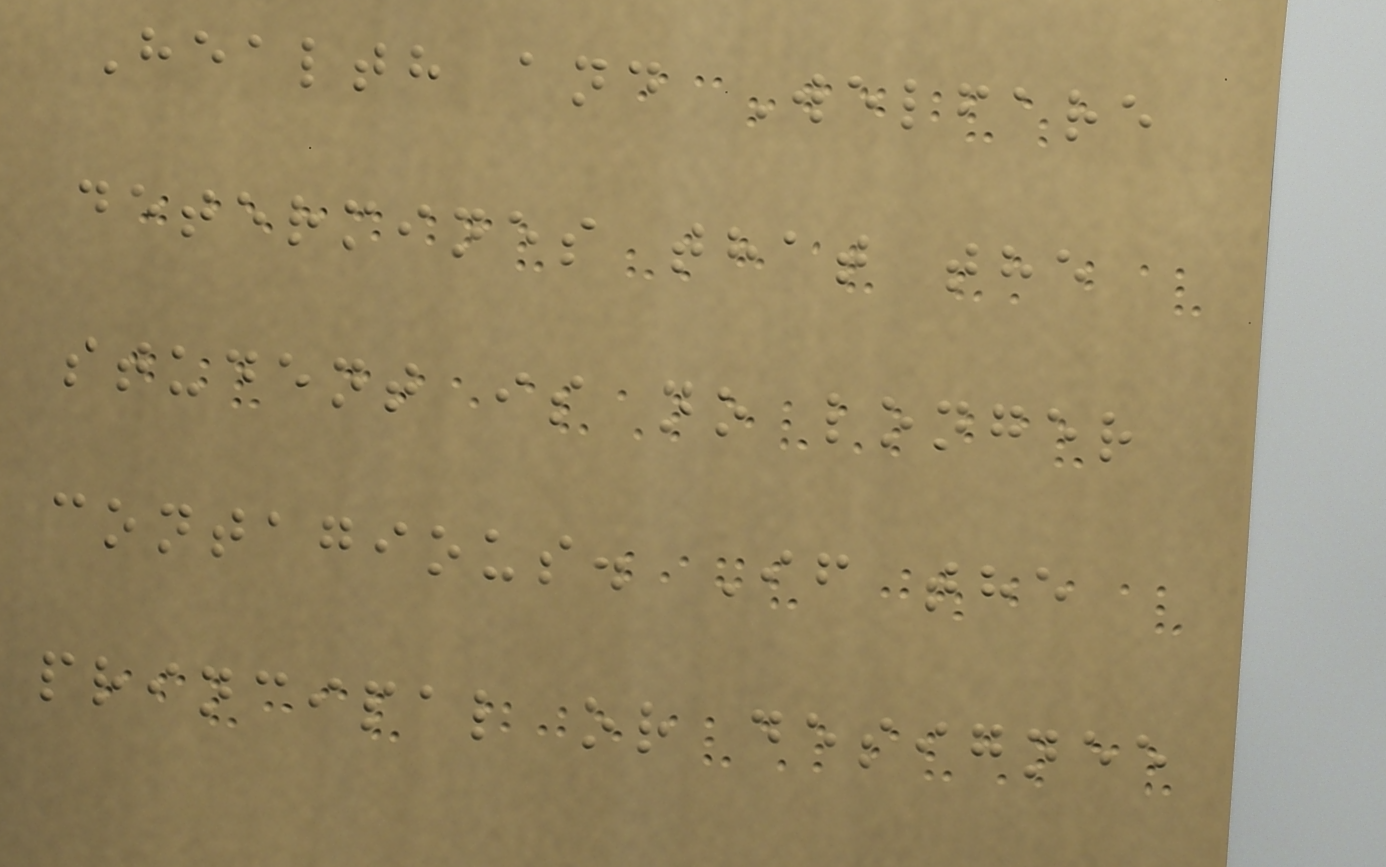Health and Welfare
determines that the
student is no longer
contagious. If the
principal or designee
